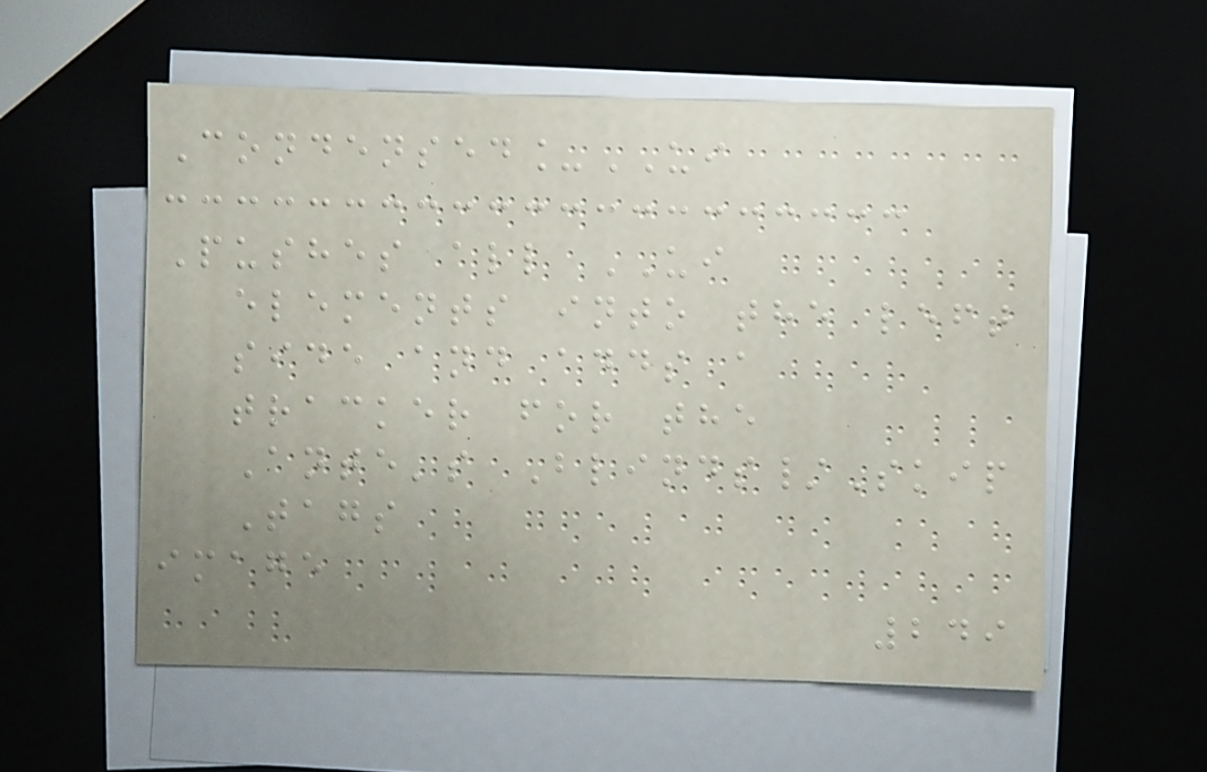Condensed_UI
Pushes all UI
elements into the left
side and adds a
tracker for the
Ante's Blinds/Skip
Tags
image
249
